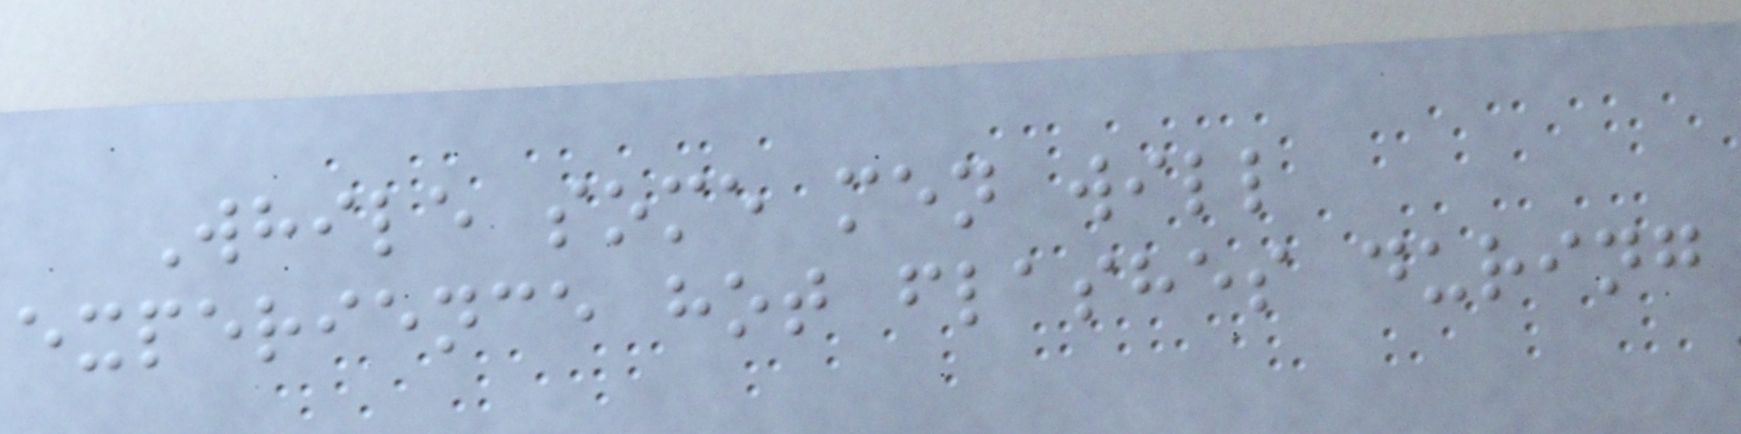While some men will
experience hot flashes during
